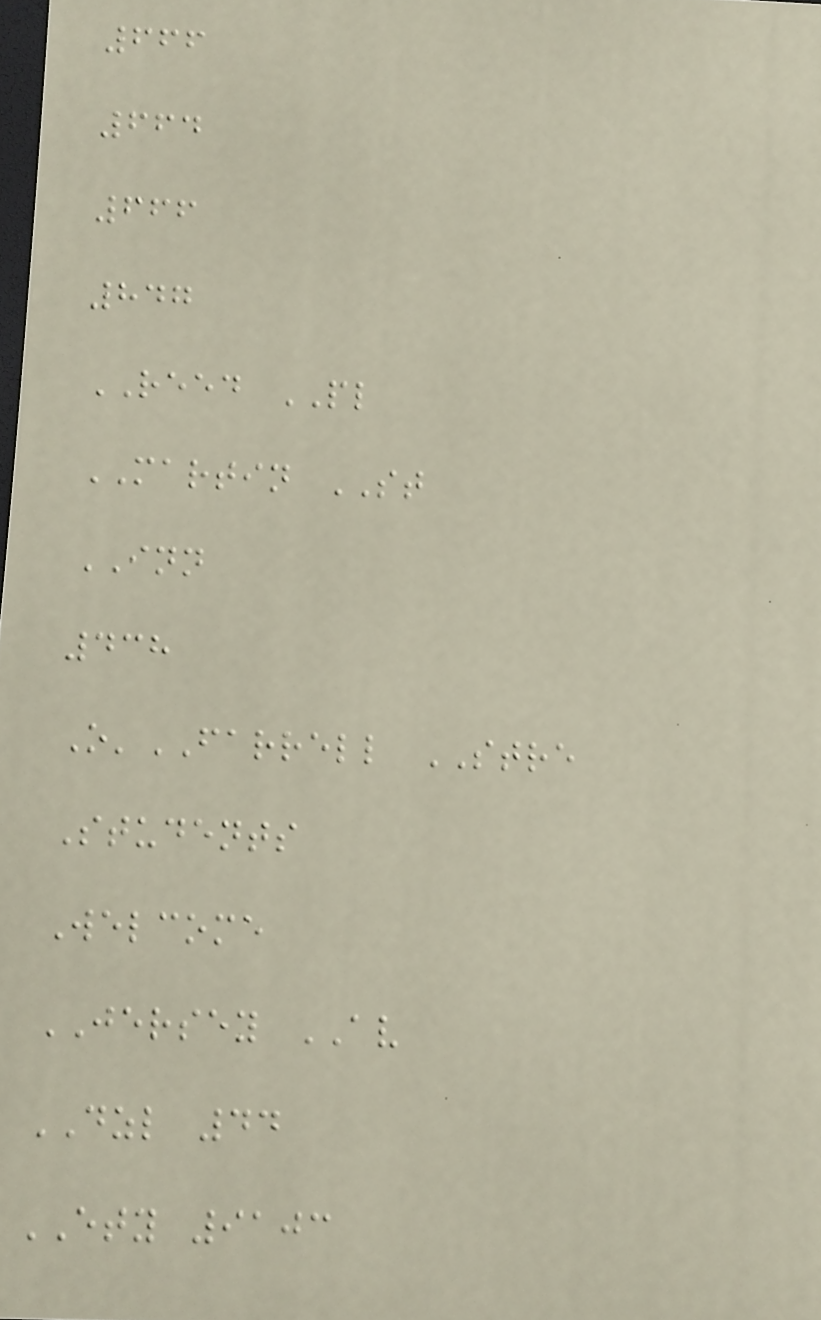666
664
666
847
REED PL
MARTIN ST
INN
438
O'FARRELL STRE
Students
Welcome
JERSEY AV
DZL 44
ETY 9103
